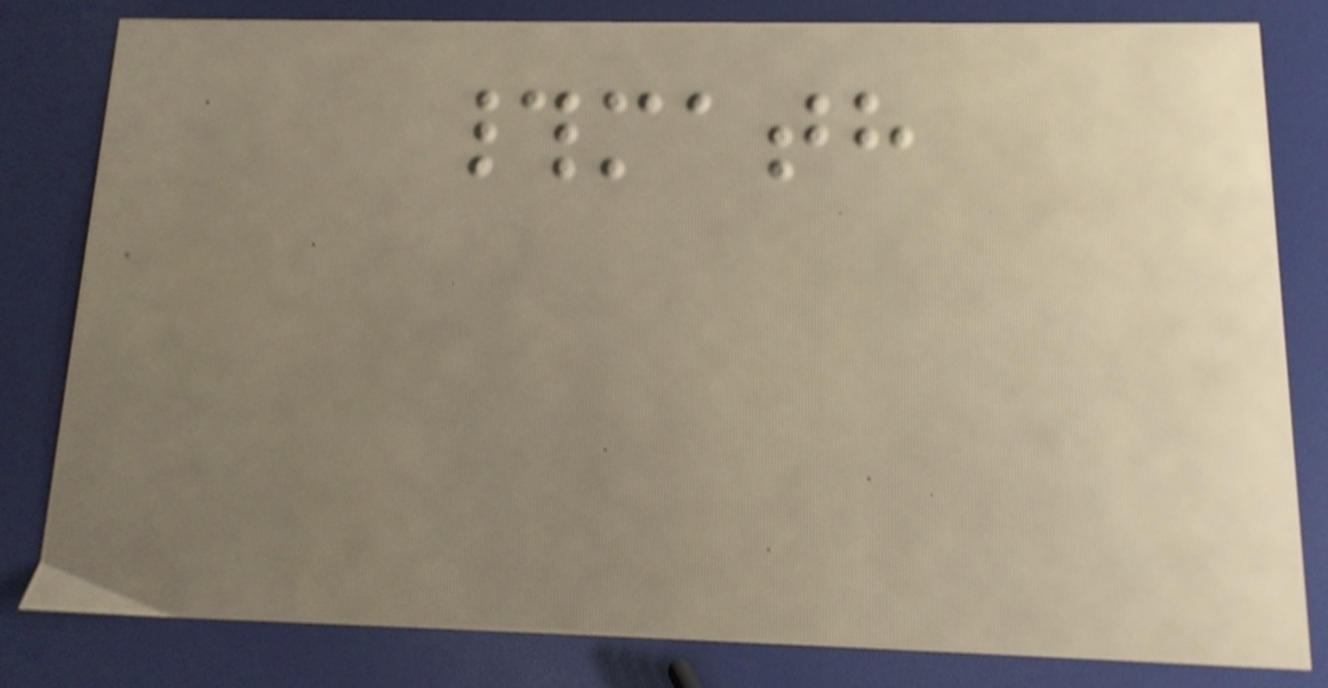#math
